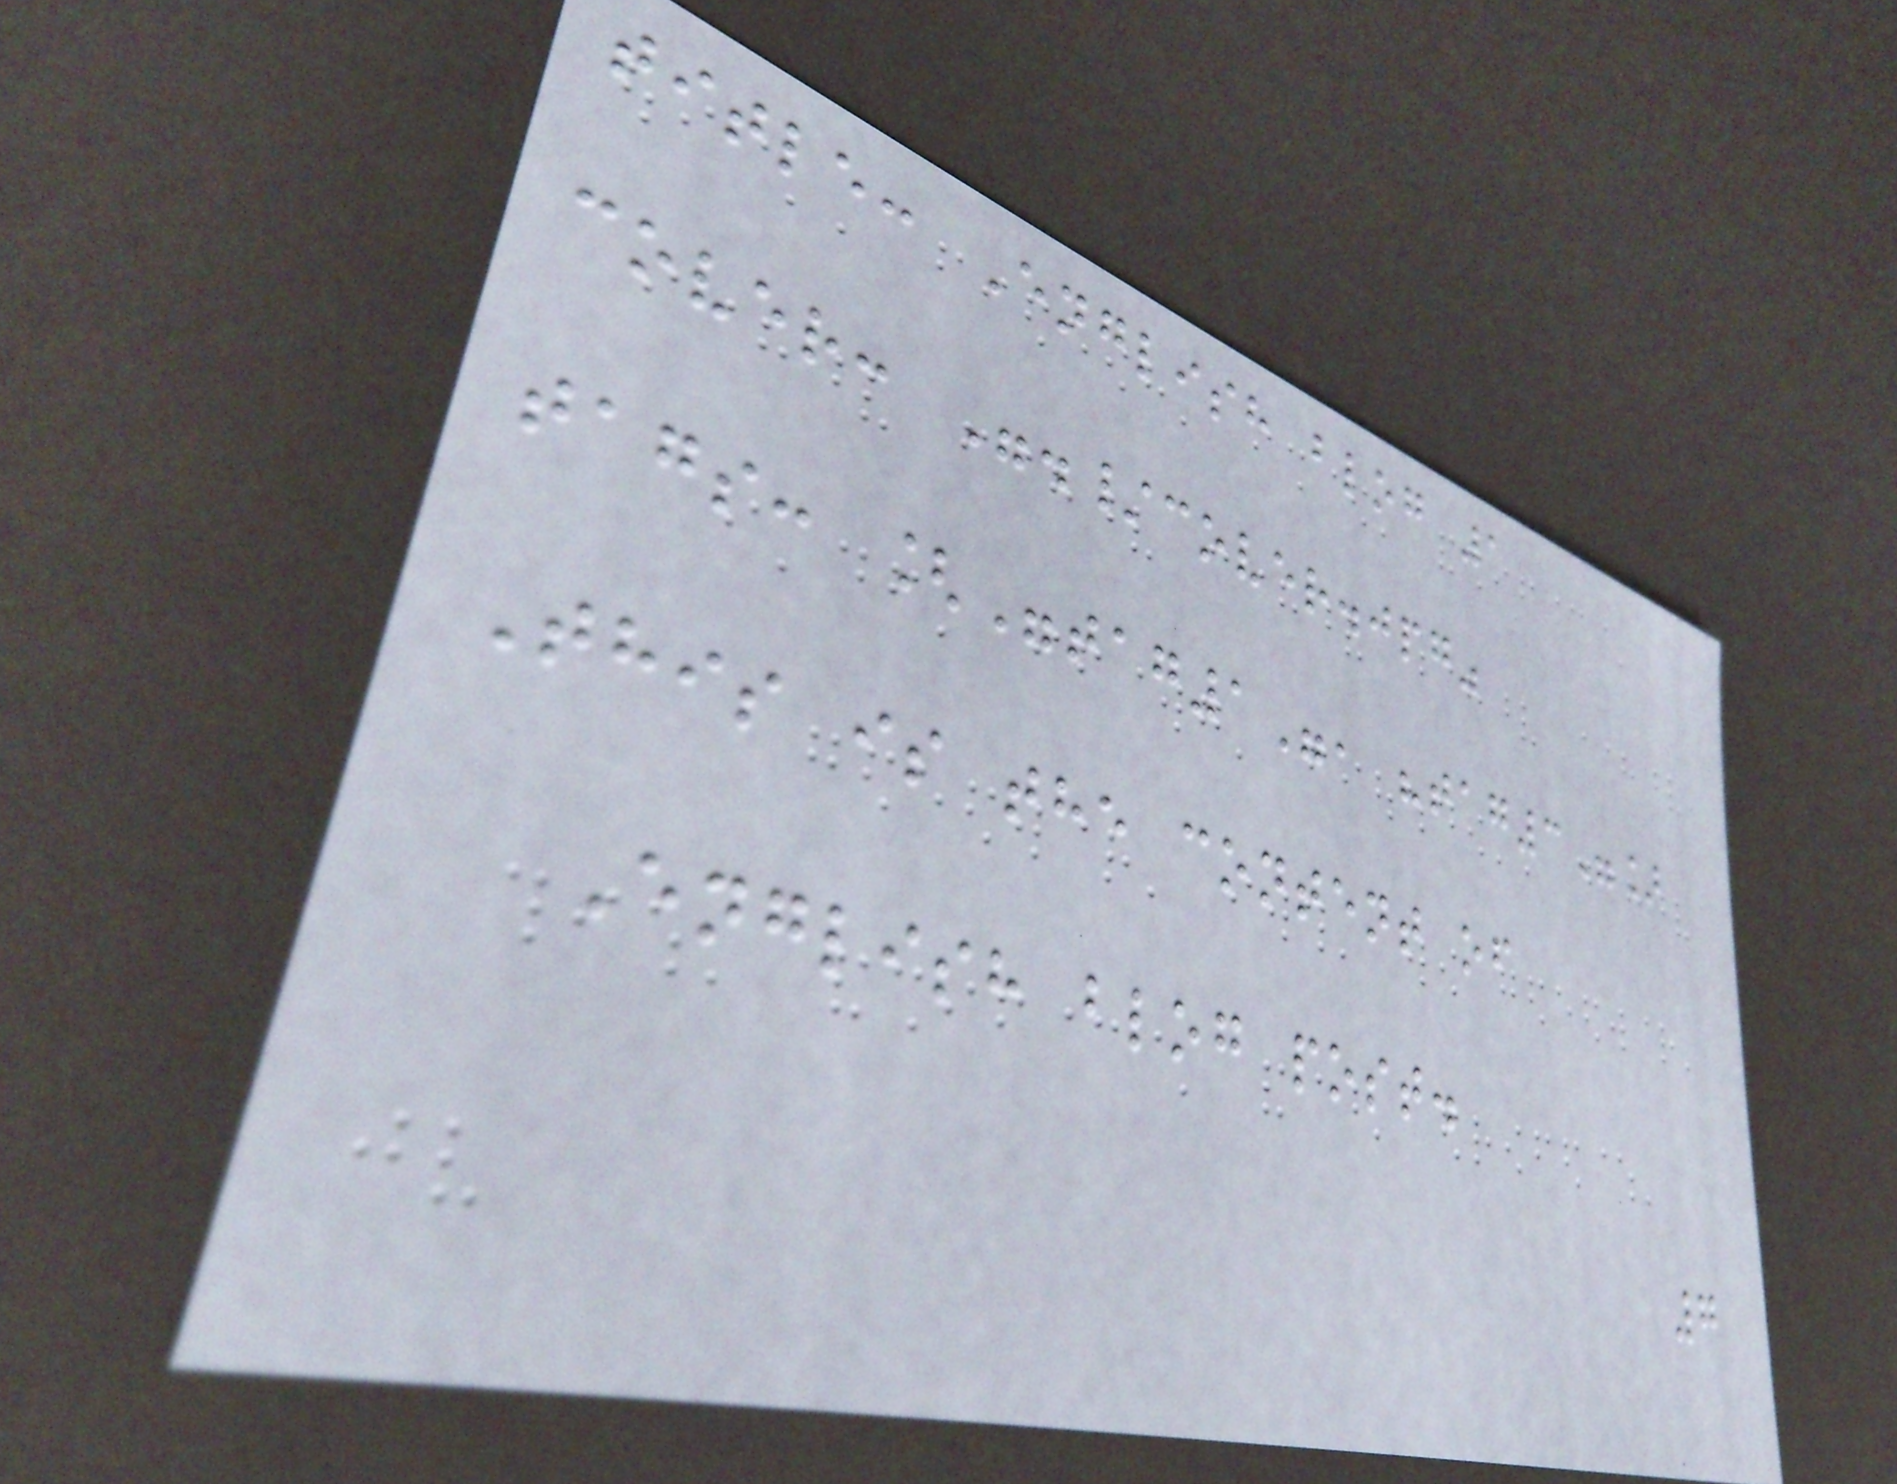title: English blog 1
cover: "./cover.jpg"
tags: ["tag1", "tag3"]
This is the content of
English blog post.
7
